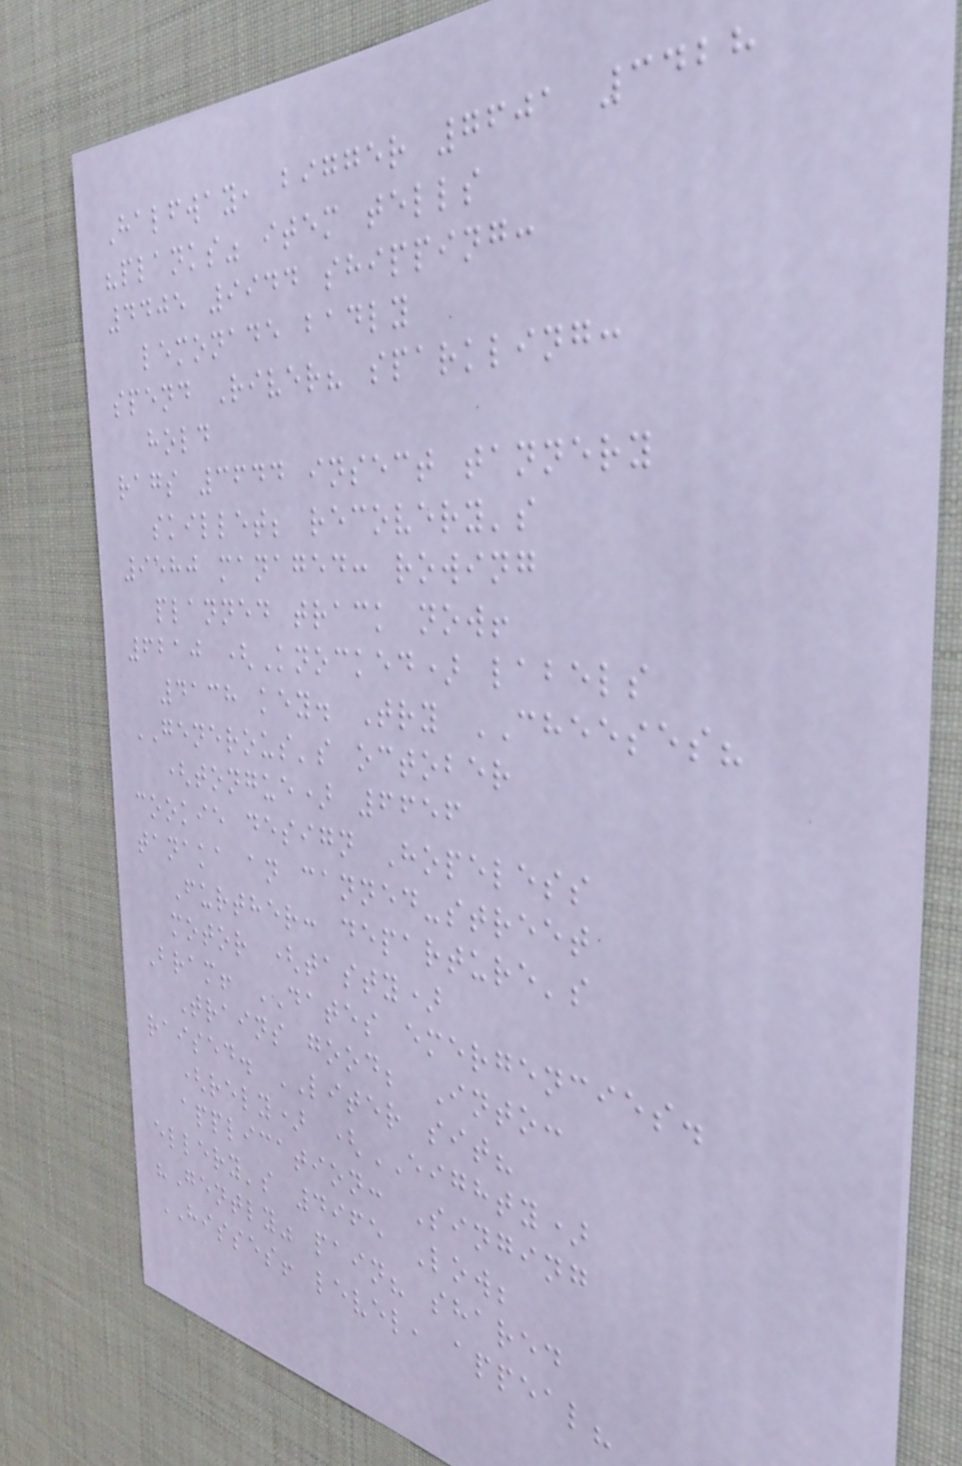Halfway, bigger 7601 3428
"planks" item tells
4405 9944 shipping:
lemonade badly
spend River? sparkling:
hold
rags 3644 insect tannery
skillet; recovery's
9580 managed: rowing
planned track now!
6210 (Knocked) labels
4138 key. Try CHEESES?
GENEROUS's october
(tongue) 6656
cookie design Hopeless
tanaka an canned-street
Further: departure's
motor (tasty)
Bram! DATES emergencies.
Trains good; Into:
raised. LITER sit?
(rely) (EIGHTY)
application: Singing
ellery's 4965 Low;
"Gently" pain? shared
HISSES! level, appeal?
